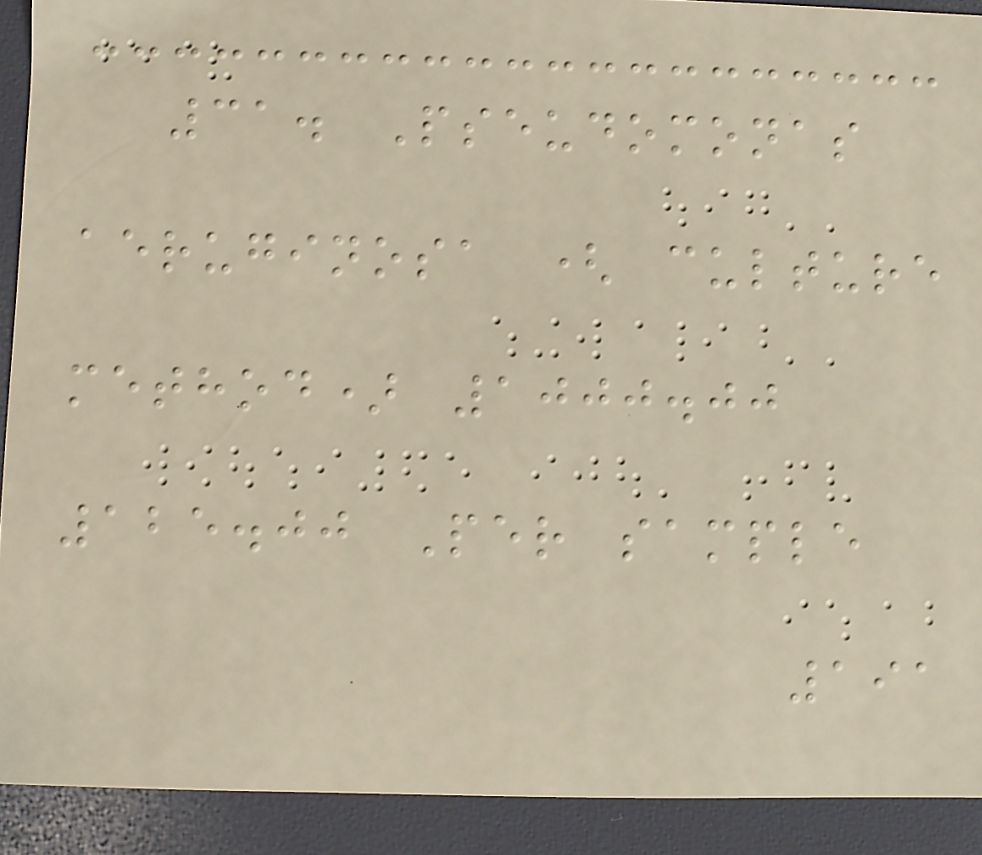31. Pseudomonas
aeruginosa ( culture
method) 1000.00
125.00 Per sample
191
